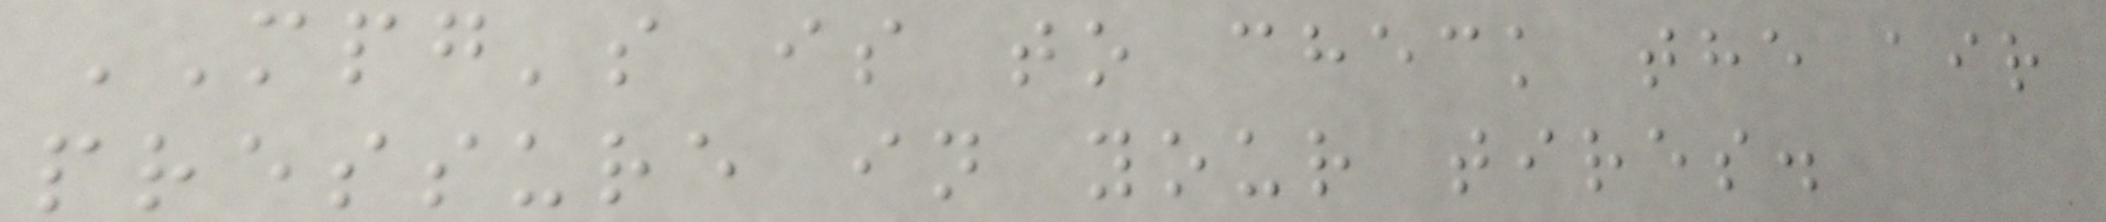MPG's is to check the air
pressure in your tires.
